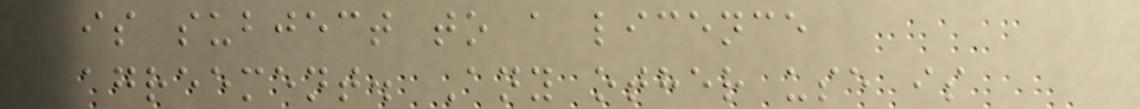is subject to a licence
agreement. Any other use is
